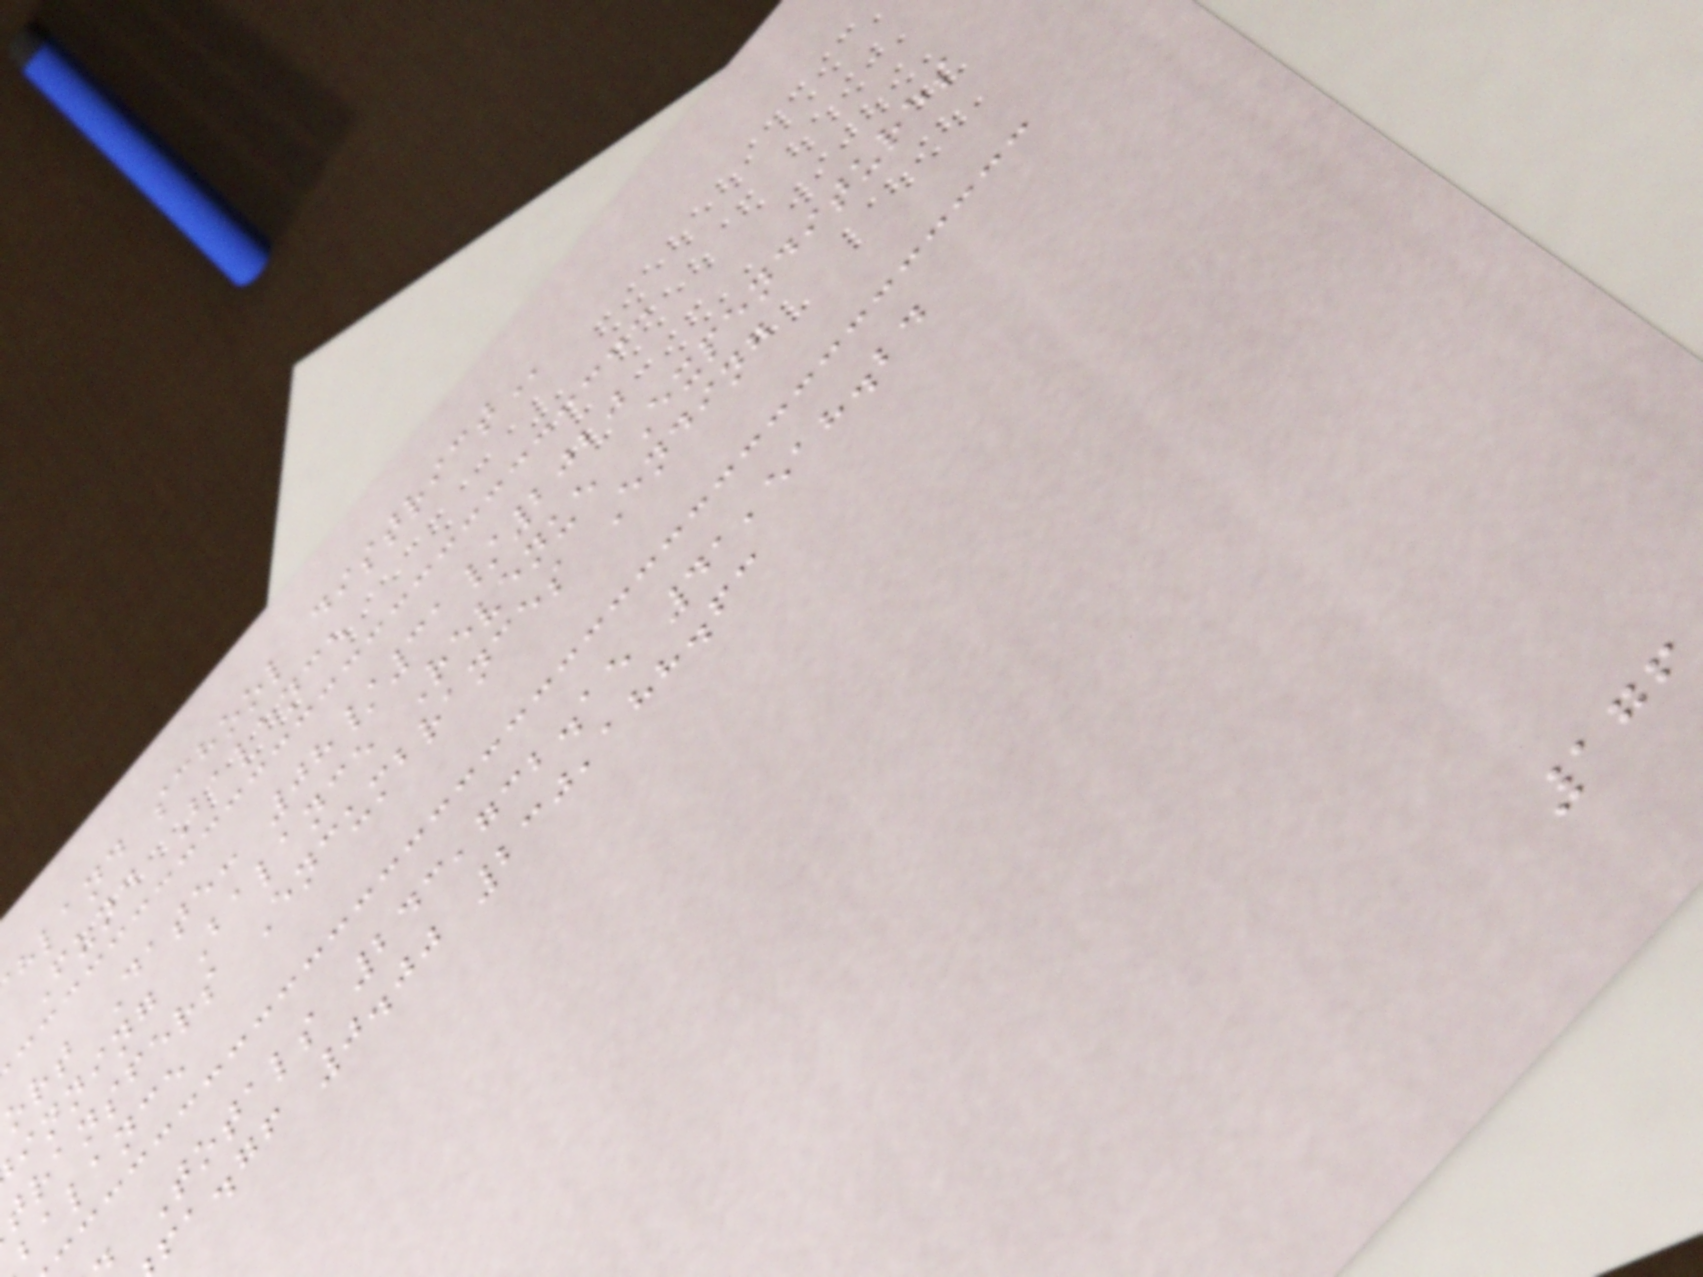hland school
Fund Balance
ort Date: 08/31/2020
inning Balance Revenue Expenditures
transfers Encumbrances Ending
balance
Totals 243,732.15 41,518.24
fa.gf 0.00 230,188.63
176
